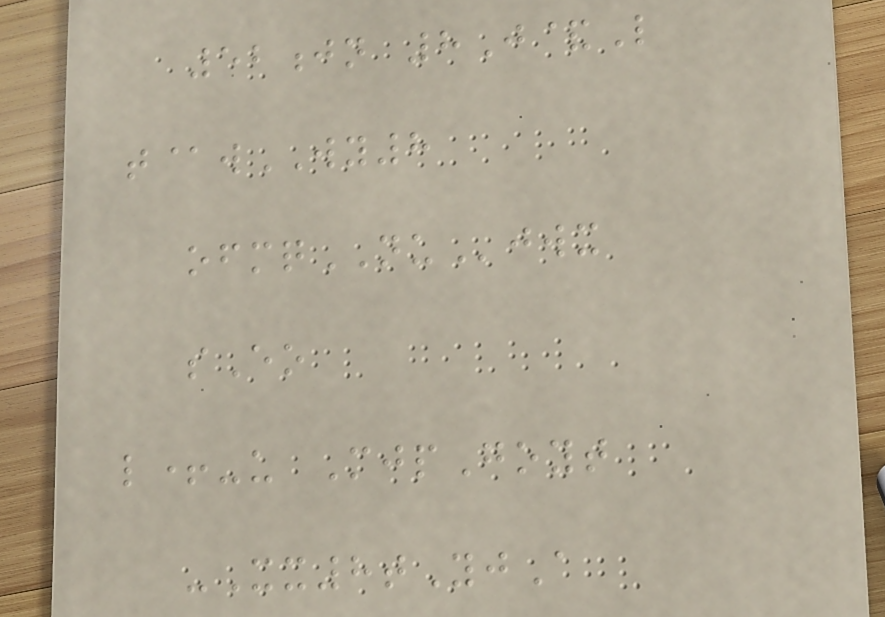52jn 8J&L
t@wWY8
ofmqNUjwx
sEo
l+-u MjpGoyt
-Xx8tYjA
